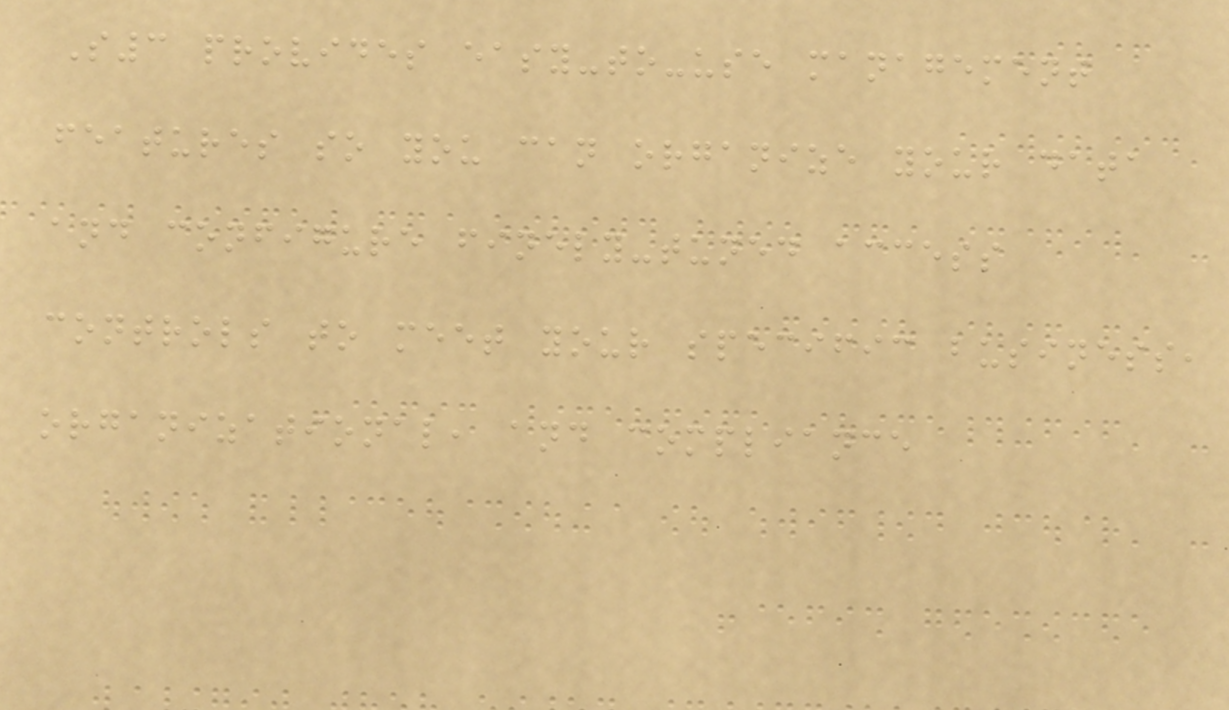S3 provides easy-to-use management
features so you can organize your data
and configure finely-tuned access
controls to meet your specific business,
organizational, and compliance
